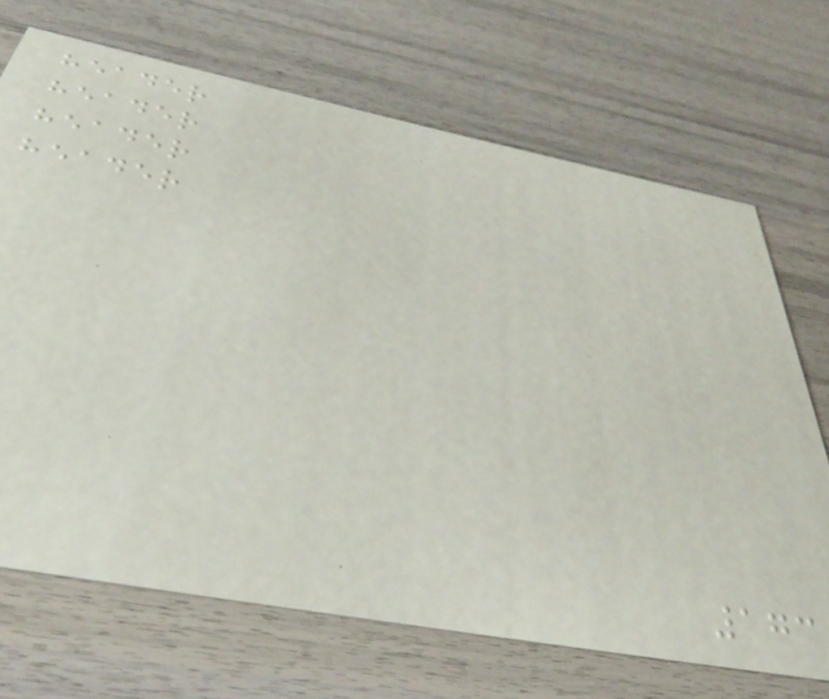header
header
header
header
173
